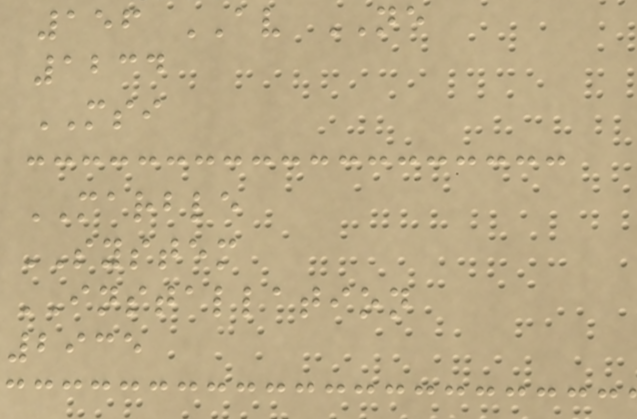156 AV NE
1234
MSI
MARBLE
SYSTEM
INSTALLATION
2935
